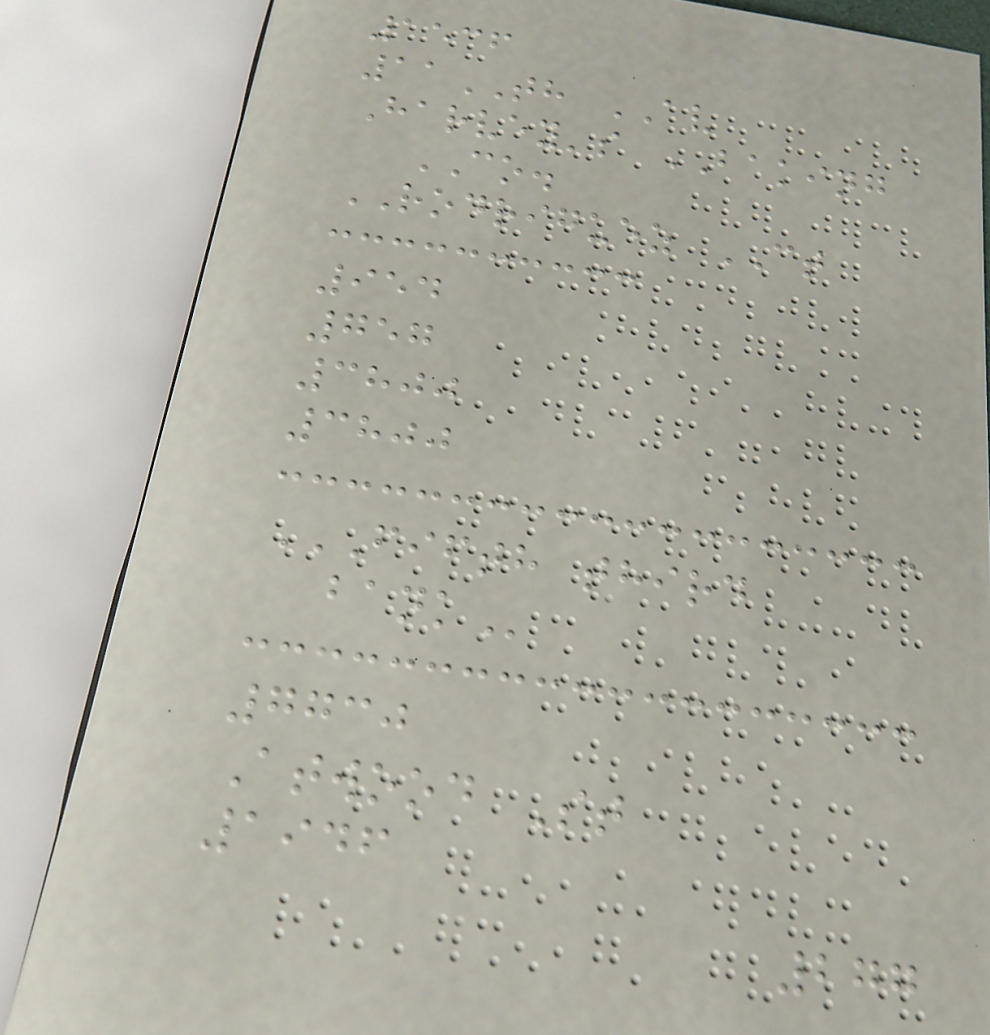1536
11TH AV
Harvey's BAKING
CO.
RODRIGUEZ CT
954
757
3800
3800
FIFTH THIRD
BANK
7730
Atwood St
1946
277
